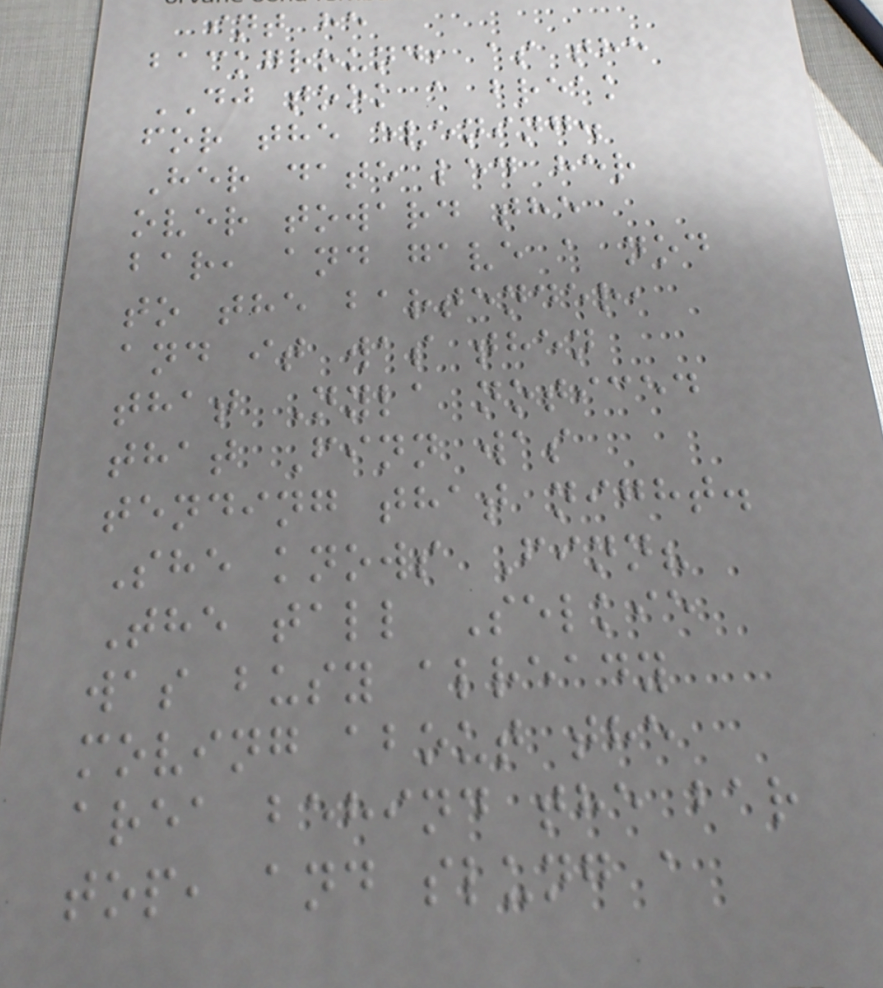int he
background, as the
DJ took a break
for the evening.
Her date led her
over toward the
bar, and gave a nod
to the bartender,
and it was then
that Nyla noticed
that Finn was
tending that night.
She knows Finn?
The tall Selkie
was busy already
moving about the
area behind the bar
top, and slung a
